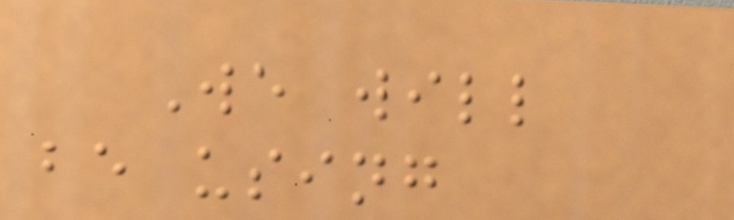We will
be using
